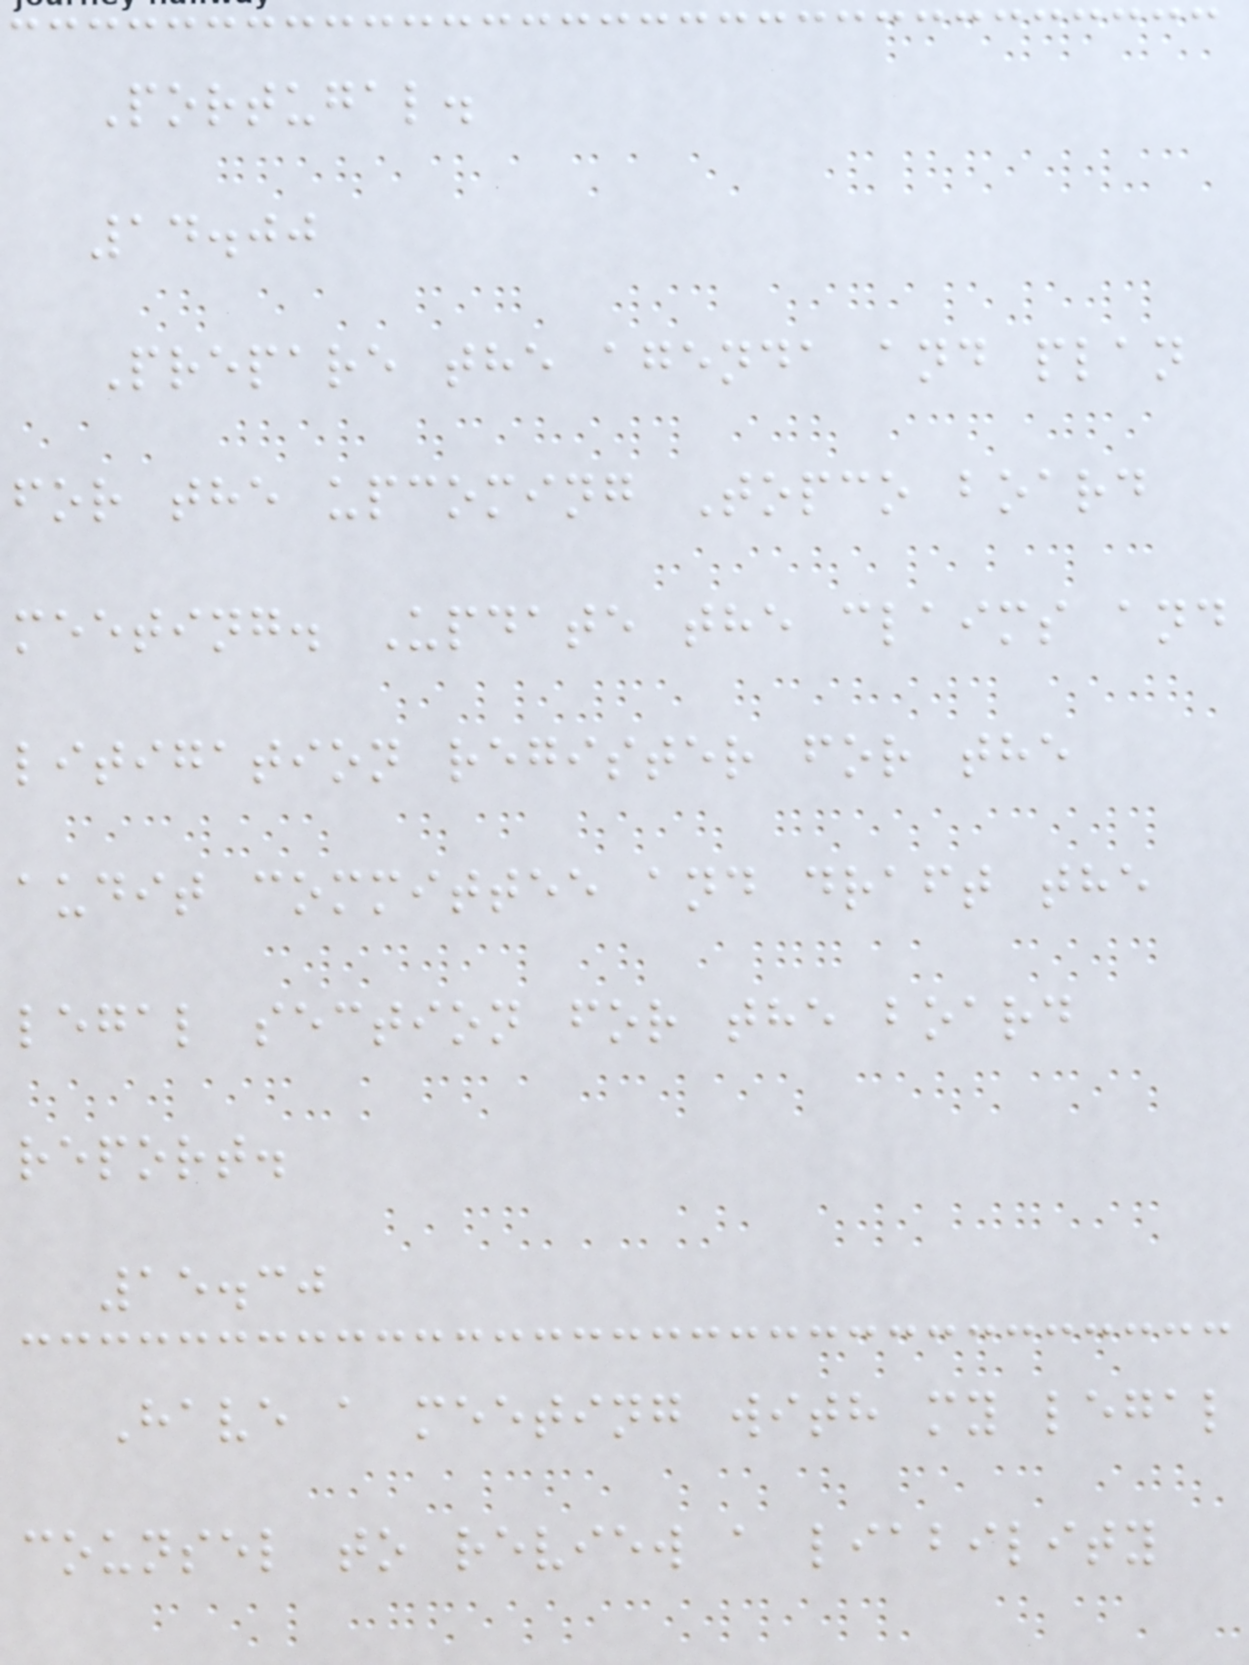Portugal.
14.00
Prepare the agenda and plan
for the upcoming Topco board
meeting. Update the claims and
litigation register for the
audit committee and draft the
legal section for the board
report.
15.30
Have a meeting with my legal
counsel to review a liability
